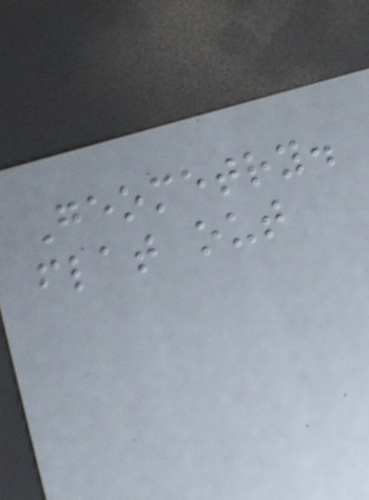Geometry.
flat out
